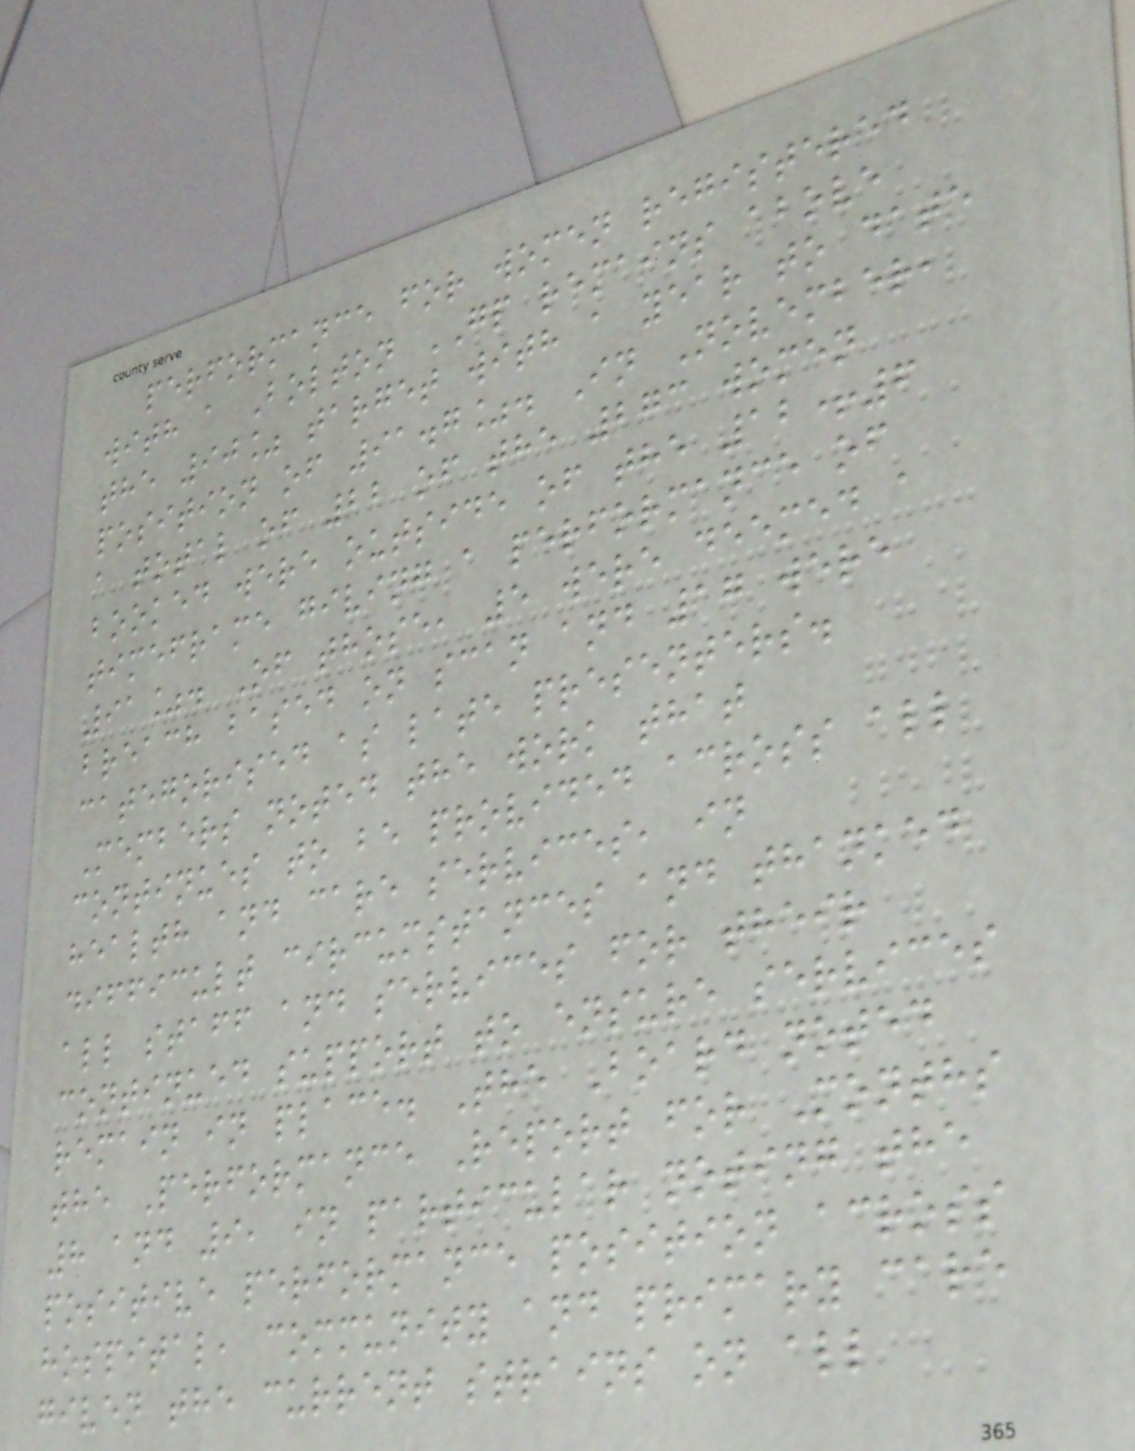performance for women registered
with a Bolton GP remains above
the 90% target with a year to date
position of 91.7%. In November,
a total of 22 of the 273 women
booked were outside of the 12+6
timeframe giving a performance of
91%. Of those, 5 were deemed a
breach based on scan and 17 were
categorised as late presenters.
Members noted the work that
continues to be provided across all
health and care services, in
difficult circumstances and thanked
all staff and services for their
continued support to ensure services
remain in place. The Board noted
the Performance Report for Months
8 and 9, in particular noting the
positive performance position across
hospital, community and primary care
given the current strains on all
